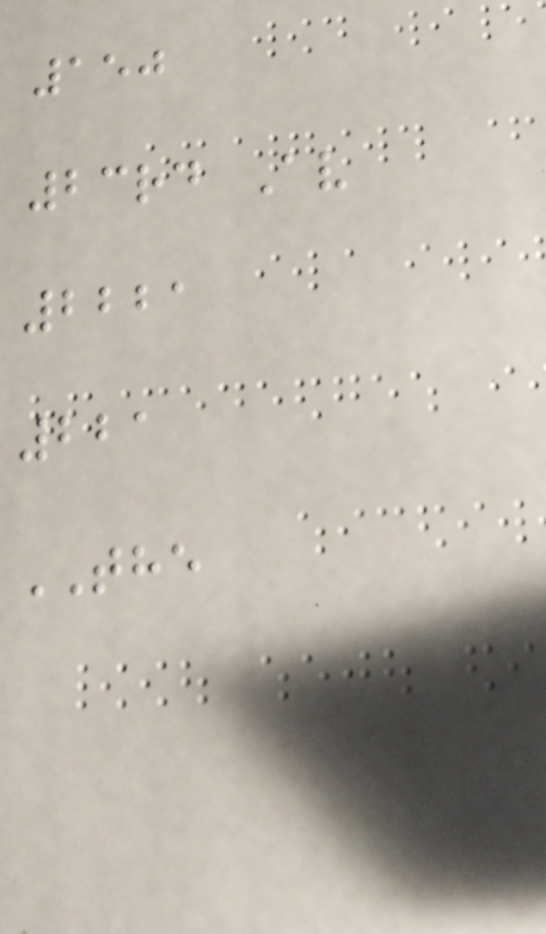150
23rd Av
2221
221
THE
